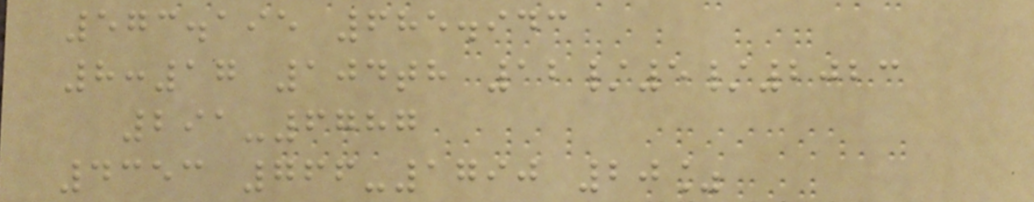573.195 685.943
8:17 104th 12/5/2023
291-6787
4353 766-1790 20%
